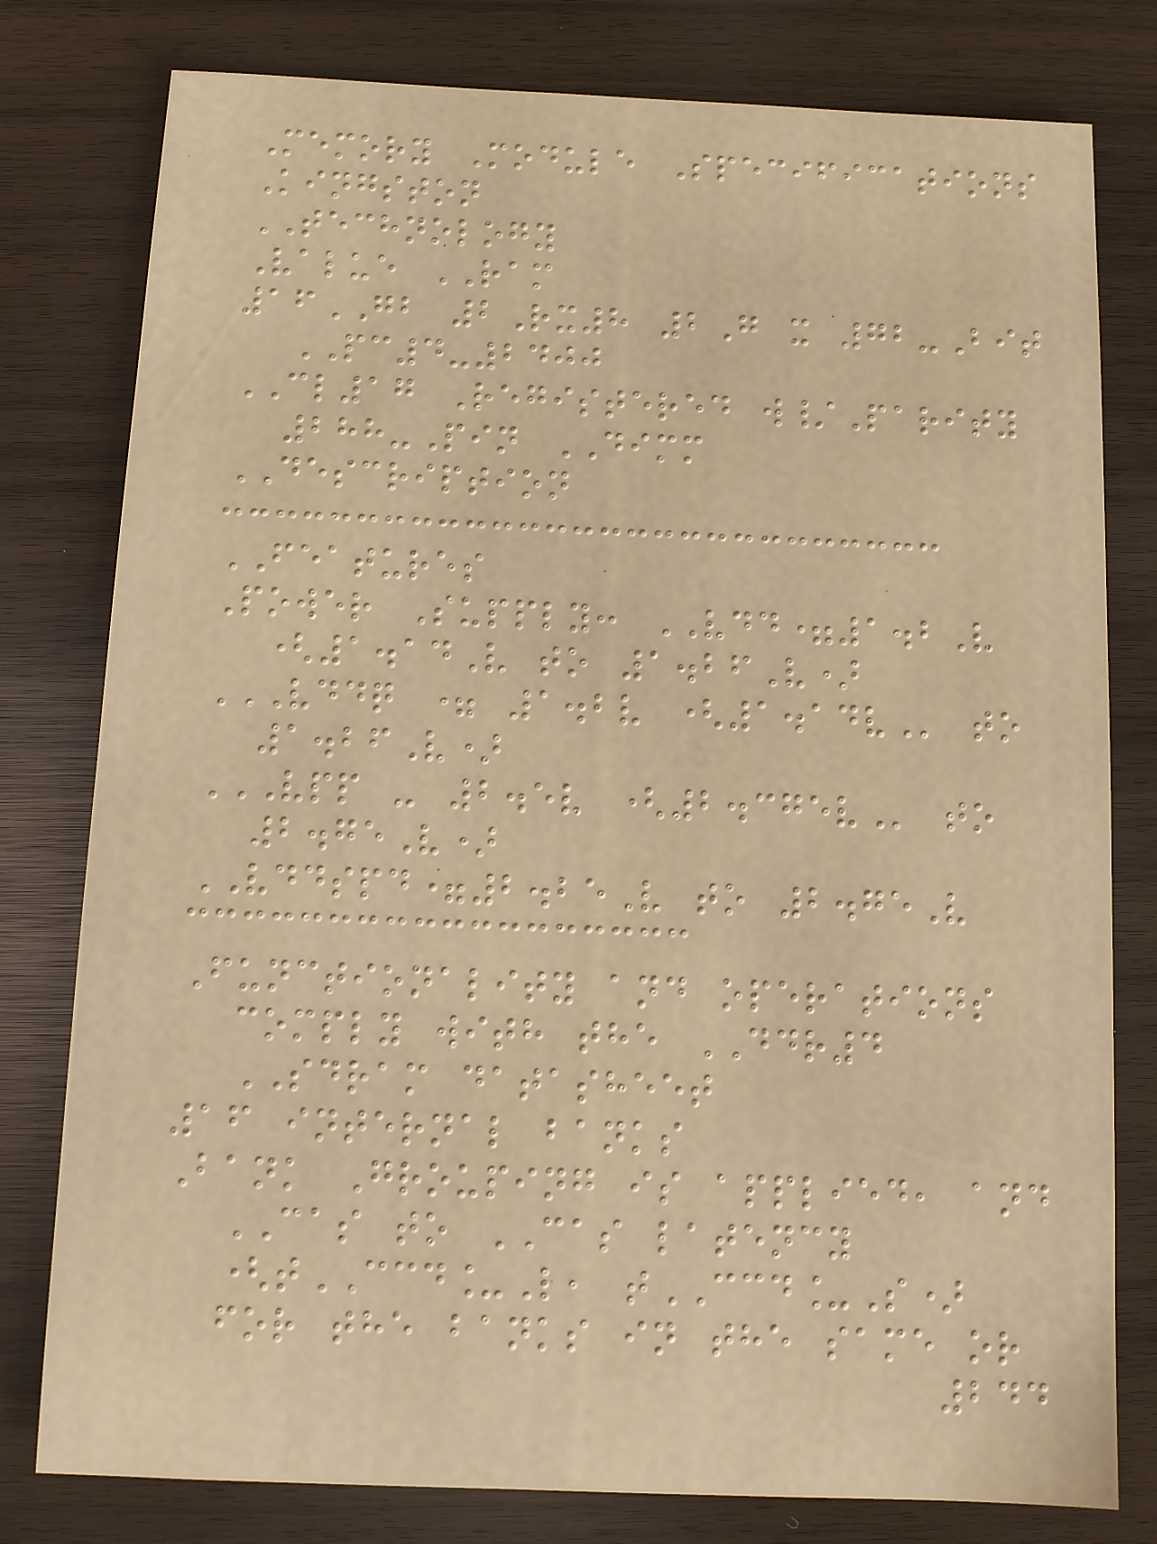Memory Module Specifications
Kingston
TECHNOLOGY
Value RAM
16GB 2Rx8 2G x 72-Bit
PC4-2400
CL17 Registered w/Parity
288-Pin DIMM
DESCRIPTION
FEATURES
Power Supply: VDD=1.2V
(1.14V to 1.26V)
VDDQ = 1.2V (1.14V to
1.26V)
VPP - 2.5V (2.375V to
2.75V)
VDDSPD=2.25V to 2.75V
Functionality and operations
comply with the DDR4
SDRAM datasheet
16 internal banks
Bank Grouping is applied, and
CAS to CAS latency
(tCCD_L, tCCD_S)
for the banks in the same or
244
